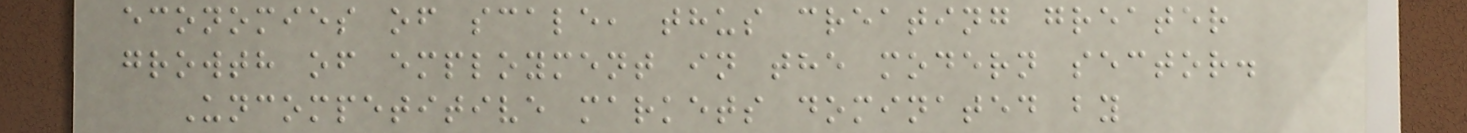economies of scale, thus creating greater
growth of employment in the modern sector.
Uncompetitive markets dominated by
